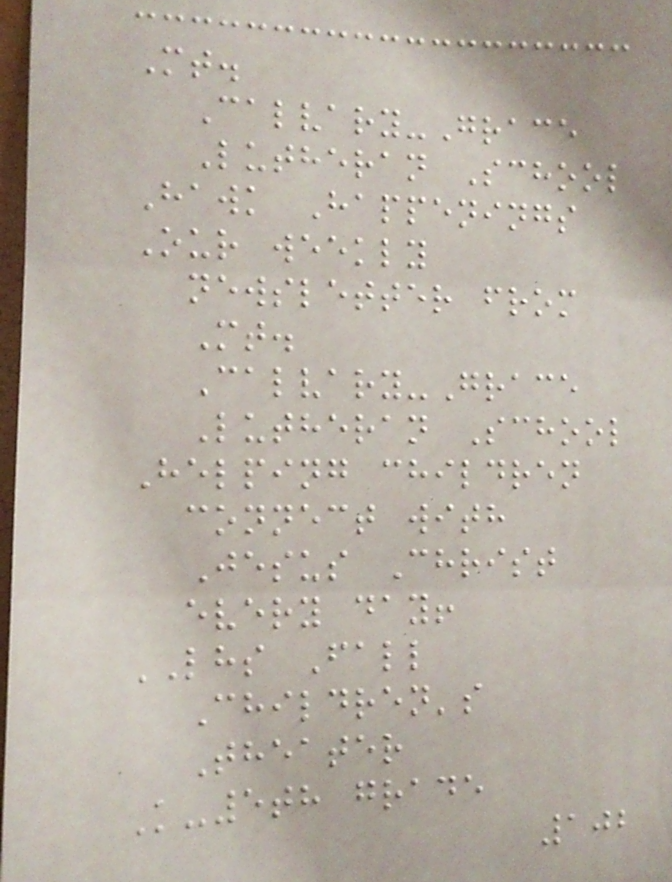Mt.
Calvary-Grace
Lutheran School
Hawk Happenings
Our weekly
newsletter from
Mt.
Calvary-Grace
Lutheran School
Helping children
connect with
Jesus Christ
every day!
LHS Fall
Children's
Theater
K-5th grade
102
